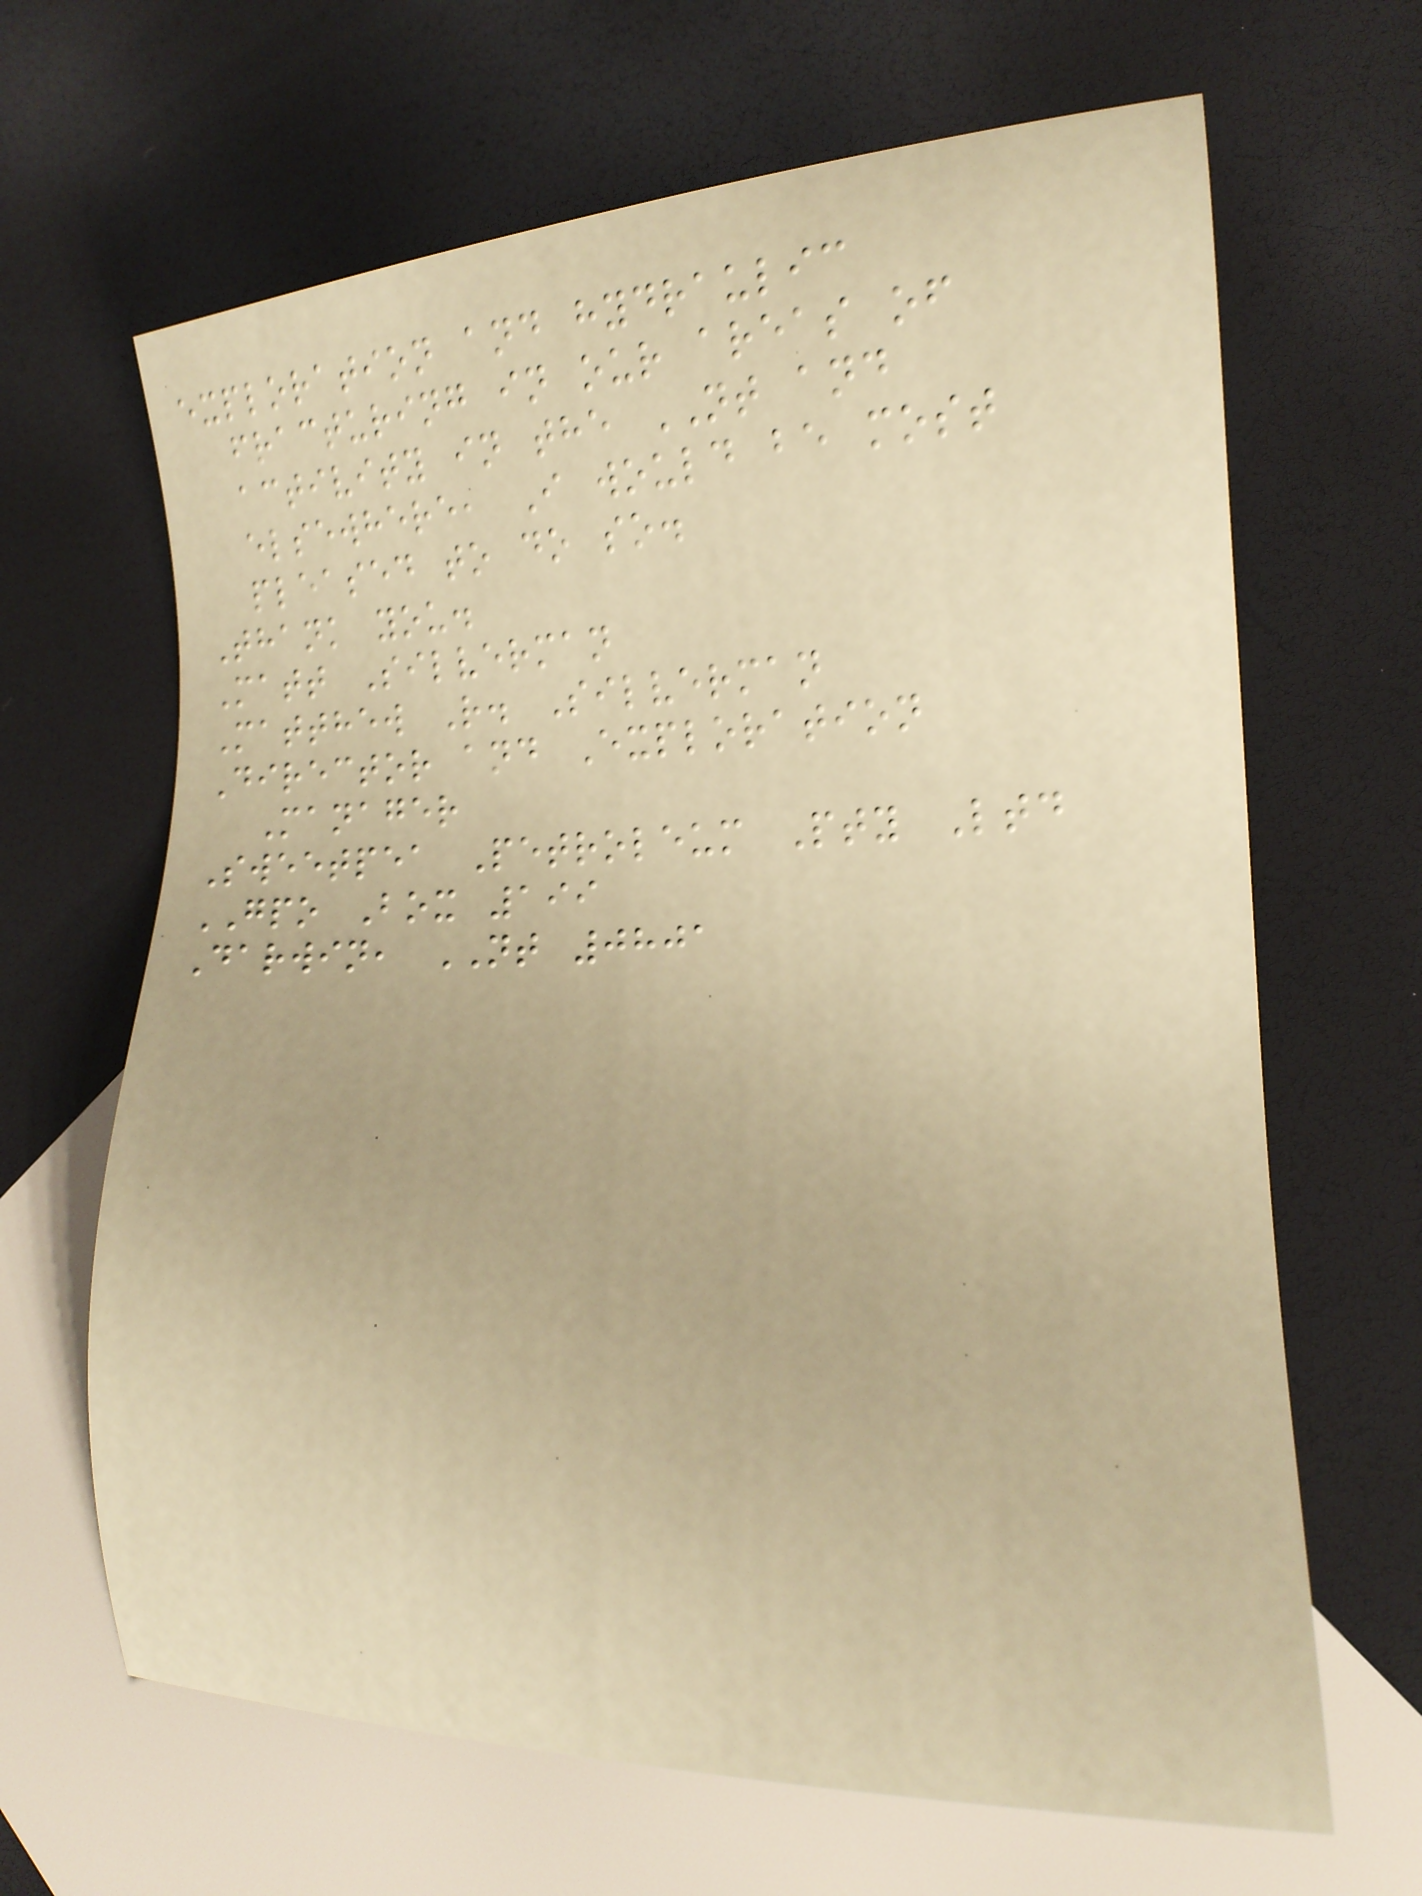exploration and hydraulic
fracturing in our areas of
activity in the NT and
elsewhere, I would be most
pleased to do so.
Thank you.
Matt Silverman
Matthew R. Silverman
Director and Exploration
Manager
Sweetpea Petroleum Pty Ltd
GPO Box 199
Darwin, NT 0801
